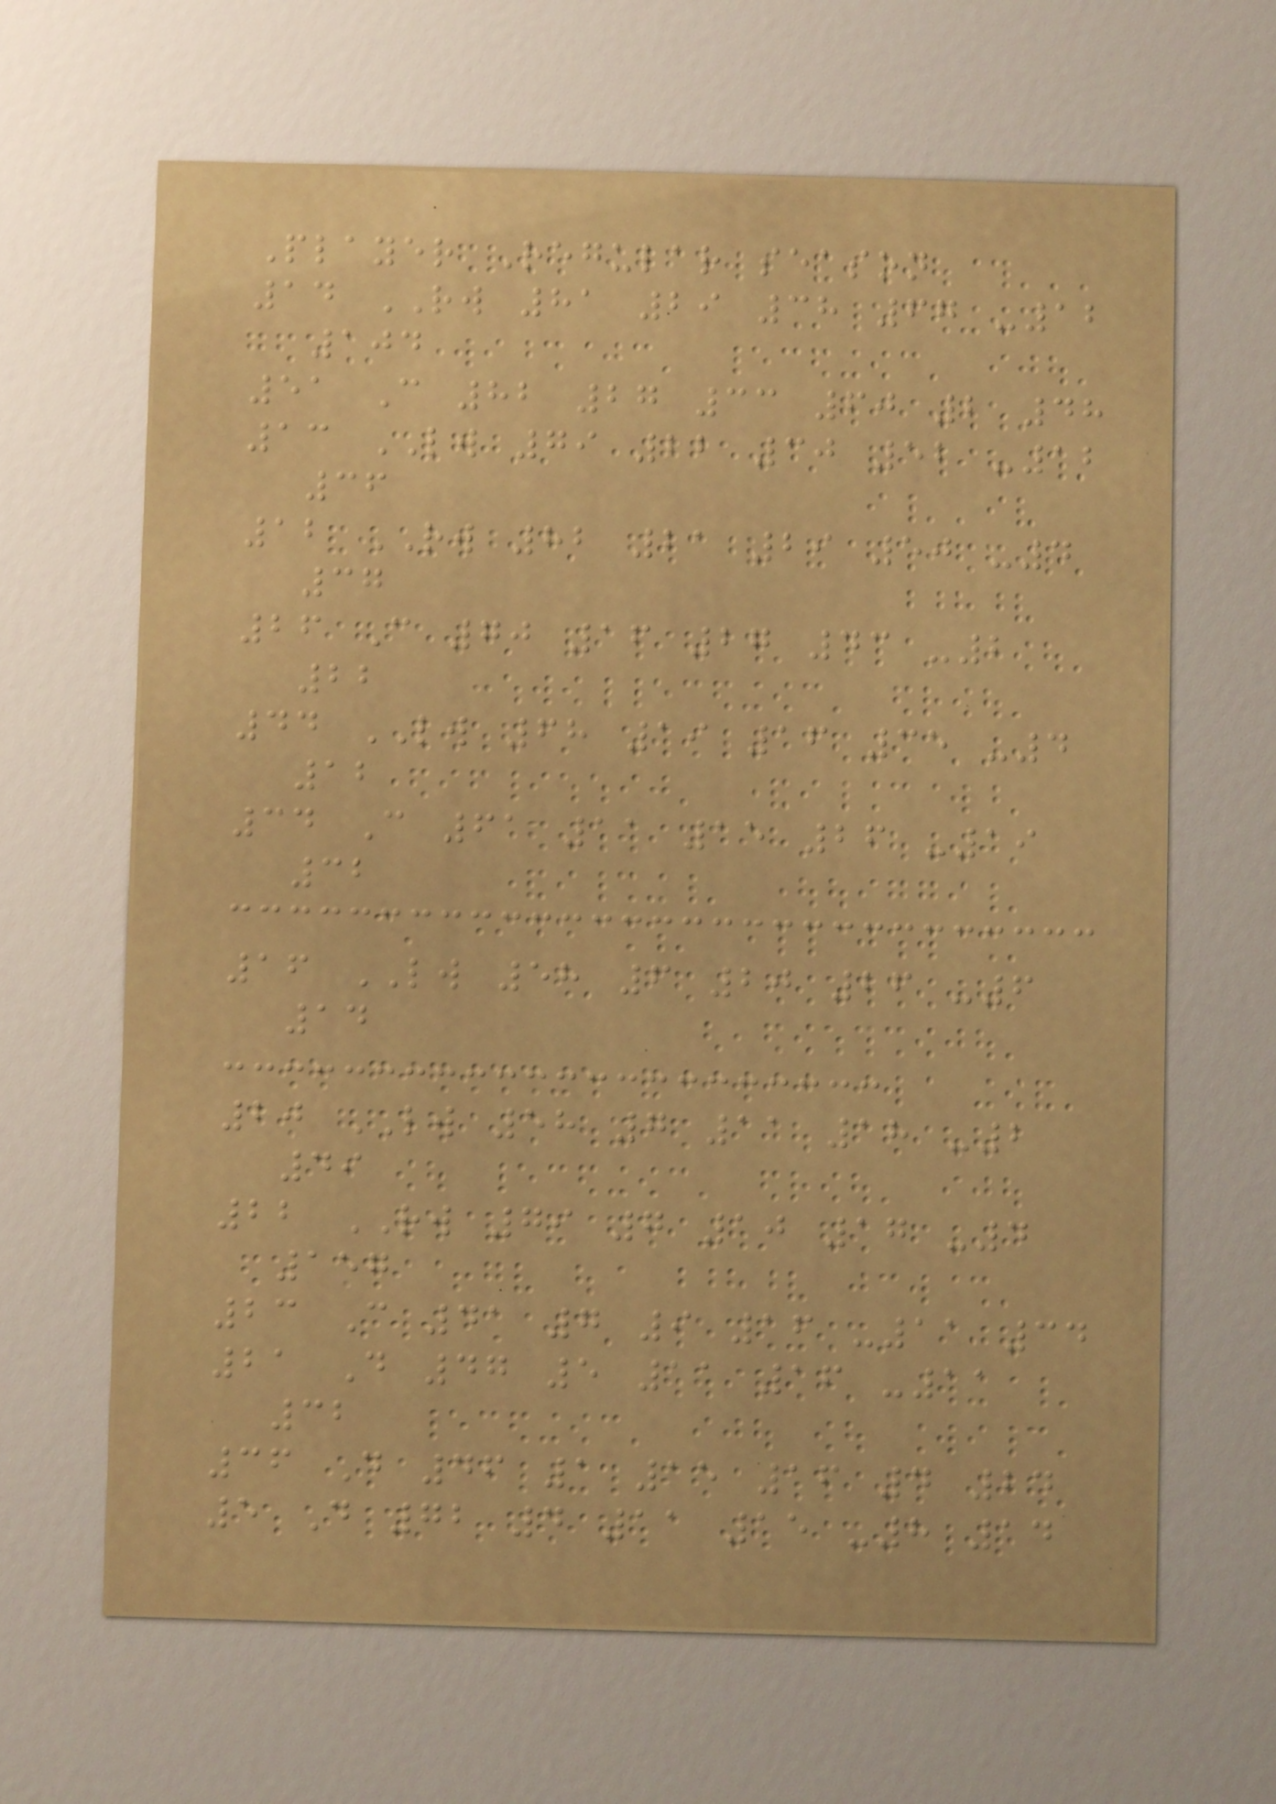Player Regular season
14 RW 81 29 38 67 -12
104
51 C 82 27 33 60 2 48
13 LW 79 22 30 52 -12
36
12 RW 82 21 29 50 -4
37
26 C 70 16 27 43 -2
22
44 LW 68 19 16 35 -4
12
34 C 61 11 15 26 -19
32
16 LW 58 6 20 26 -6
14
20 LW 58 7 11 18 -2
49
22 RW 79 7 10 17 -4
157
23 C 41 7 9 16 -11 34
21 D 47 5 11 16 -11
32
36 D 46 1 15 16 4 24
5 D 72 4 11 15 -8 14
